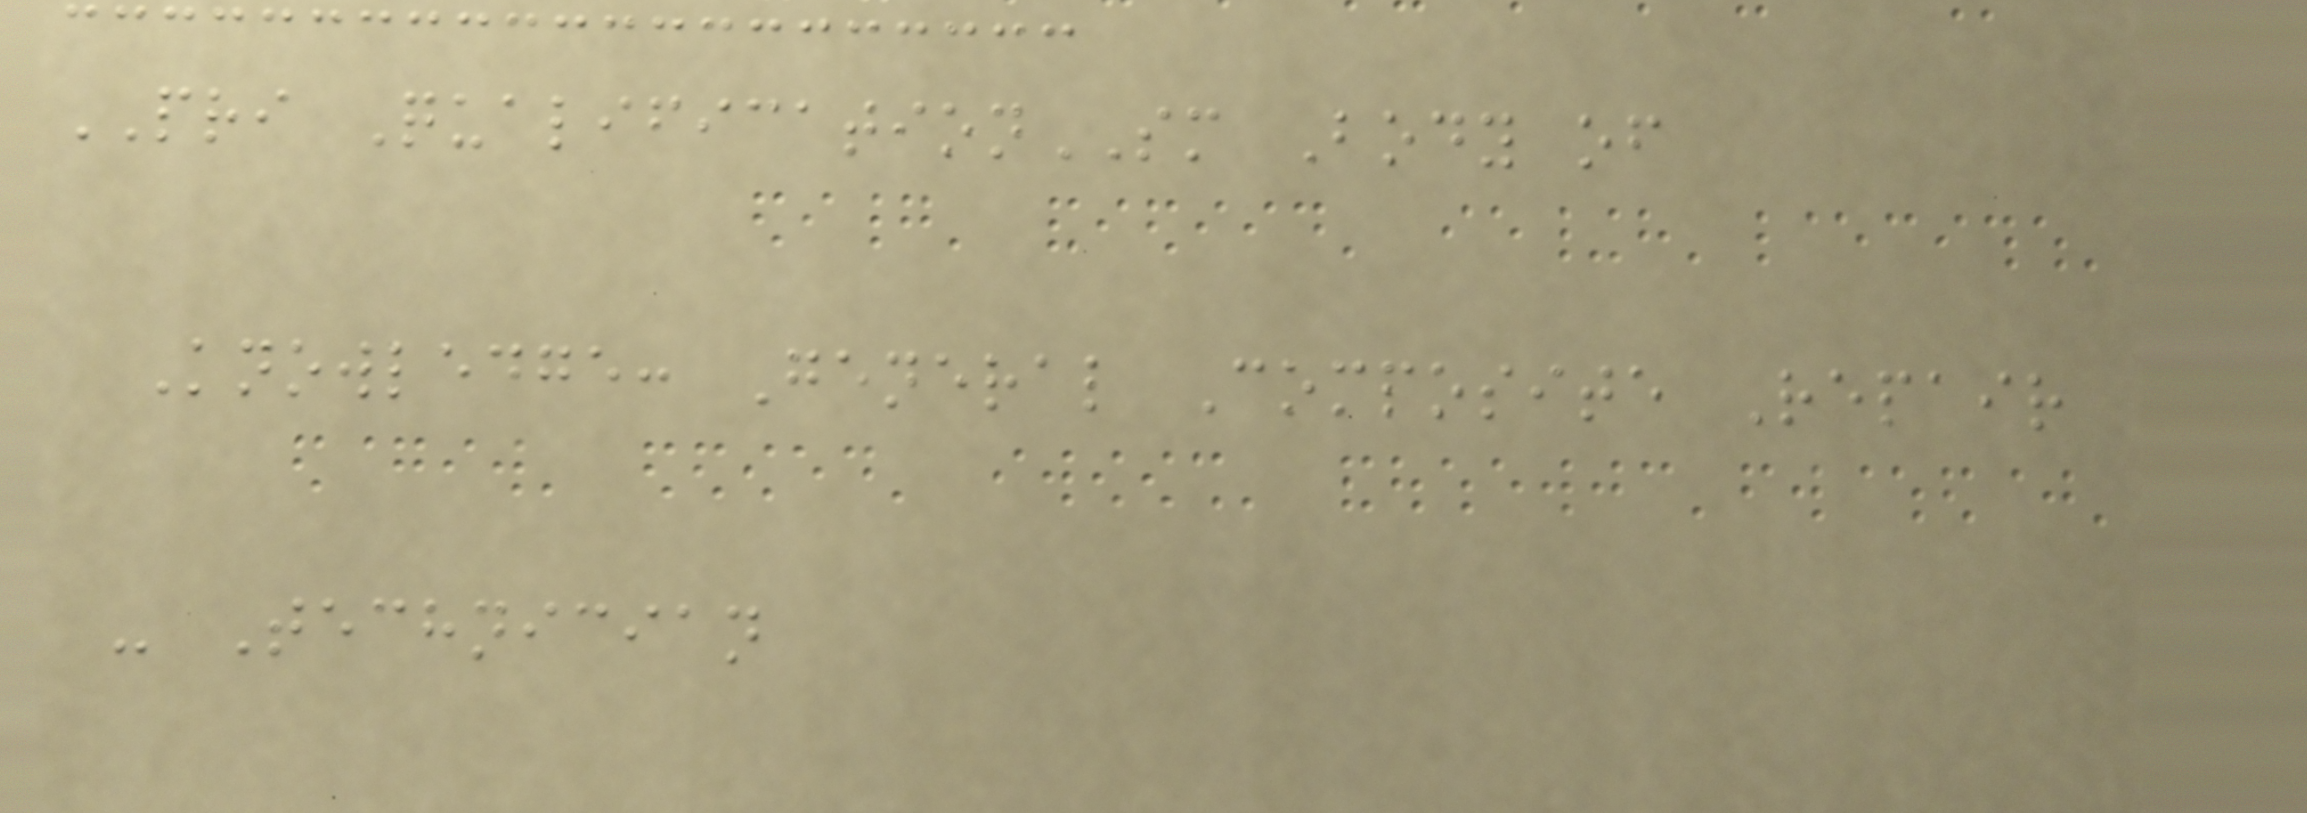PRI QualificationSM Body of
Knowledge: General Composite Repair
- Technician
